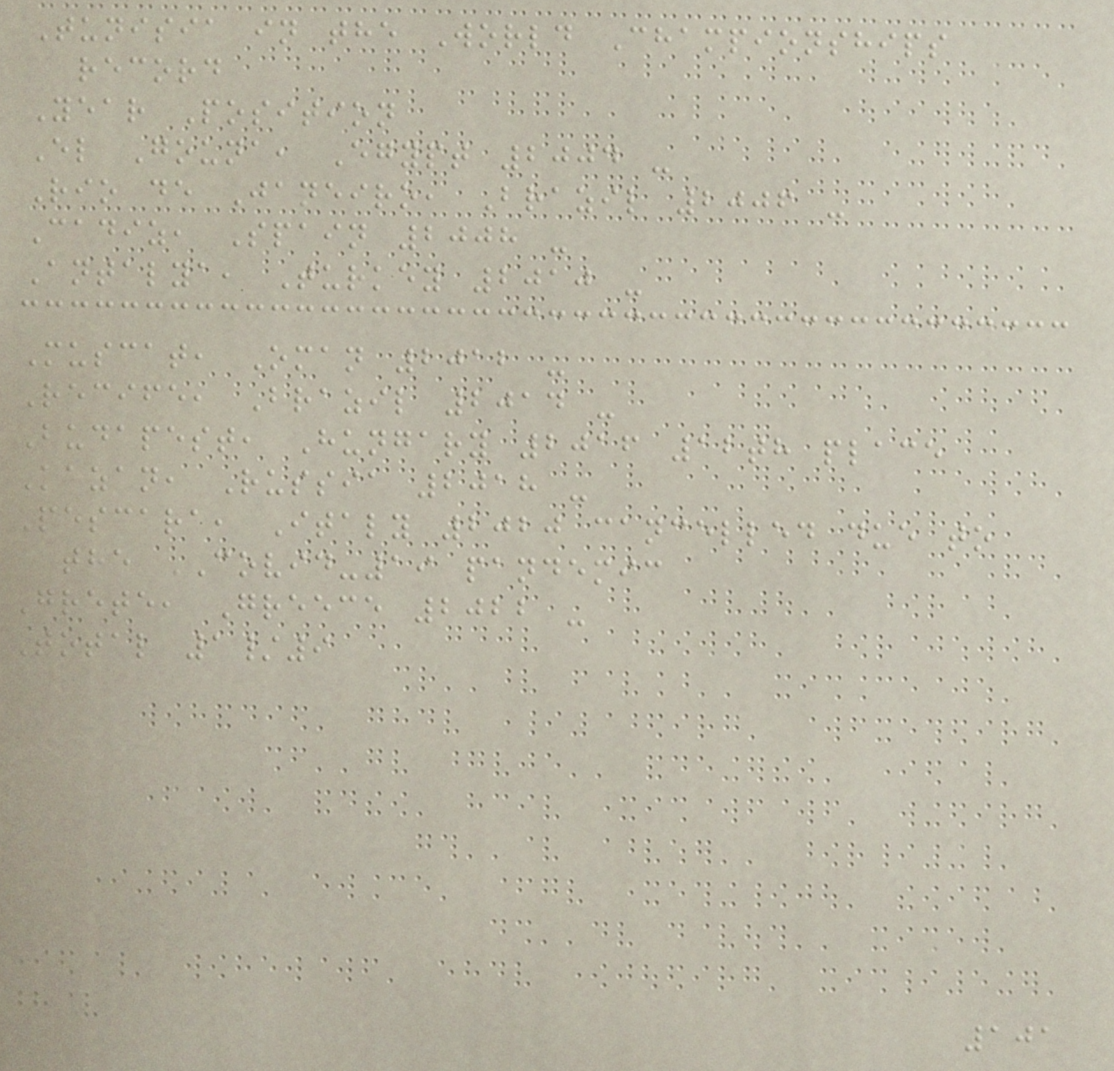Tunisia in the World Championships
record
Year Position
El Gouna, Egypt 2004 -
Rio de Janeiro, Brazil 2006 -
Cadiz, Spain 2008 -
Antalya, Turkey 2010 -
Muscat, Oman 2012 -
Recife, Brazil 2014 -
Budapest, Hungary 2016 12th place
Kazan, Russia 2018 -
Pescara, Italy 2020 cancelled due to
the COVID-19 pandemic
Grete, Greece 2022 -
Total 1/9
101
